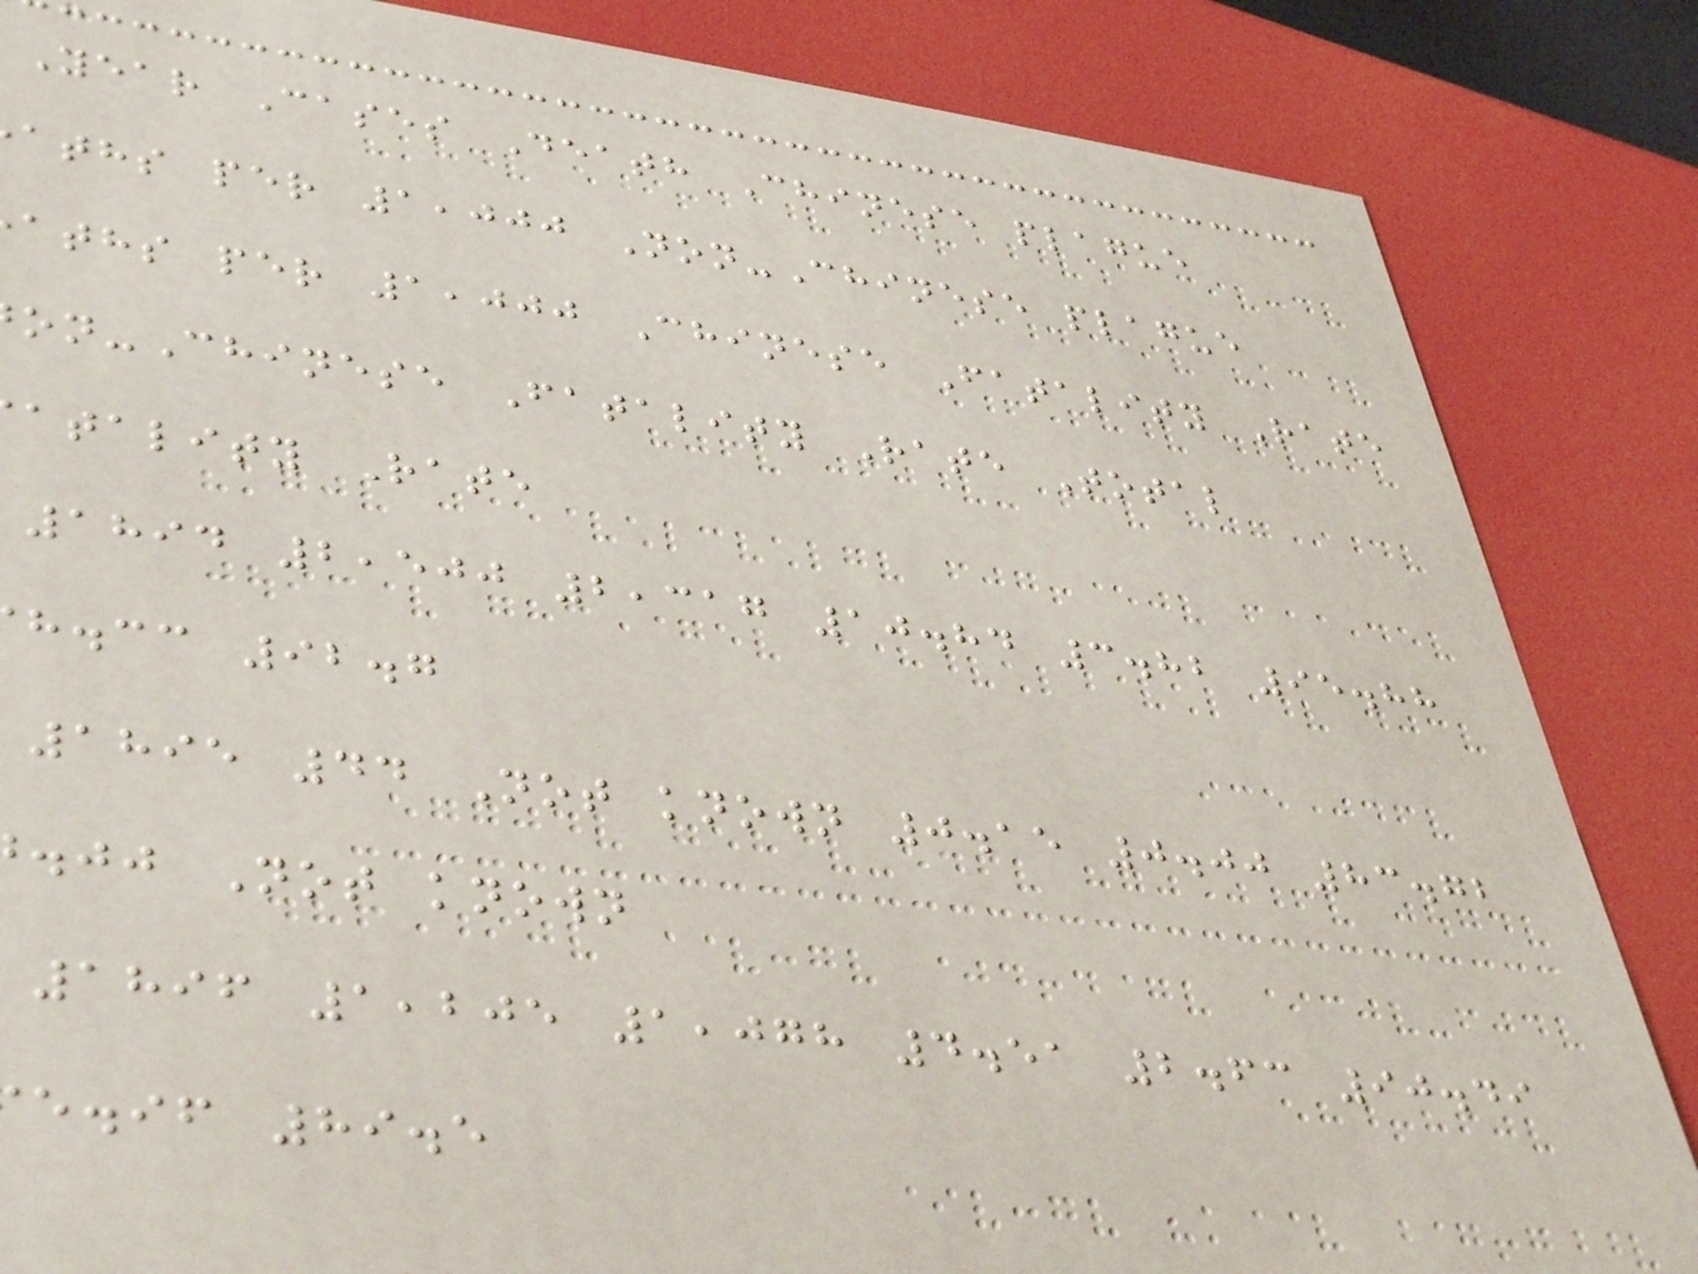Year Cases Death Chinese plague
aths per 1,000 Non-Chinese plague
aths per 1,000 Chinese Fatality Rate
on-Chinese Fatality Rate Total
atality Rate
1894 2,500 2,317 10.84 3.82 95.88
h.cc 92.7
1895 44 Not known 0.15 0.00 83.72
.jj Not known
1896 1,205 1,078 4.51 2.63 90.49
e.if 89.5
